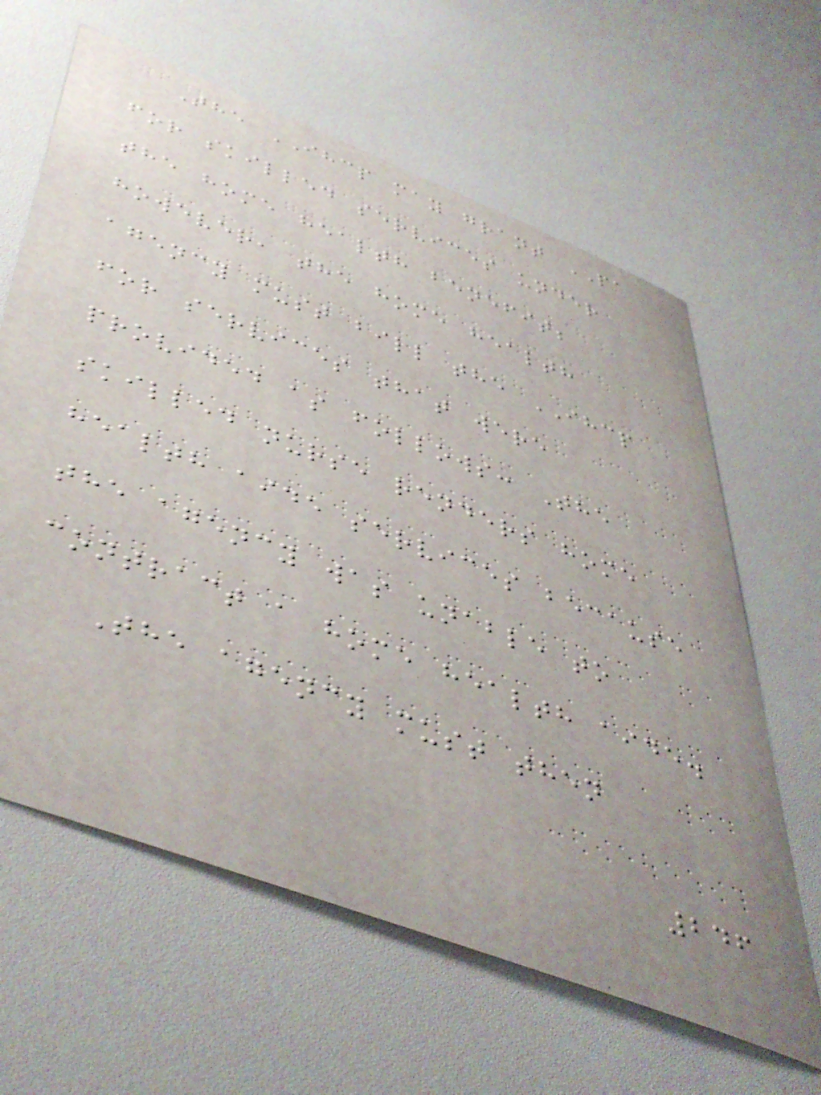The IHCP may grant PA
for skilled services under
the home health benefit;
however, the home health
agency must bill the IHCP
for services that were
provided as follows: The
skilled nurse renders home
health aide services because
the agency was unable to
contract a home health aide.
The agency must then
246
